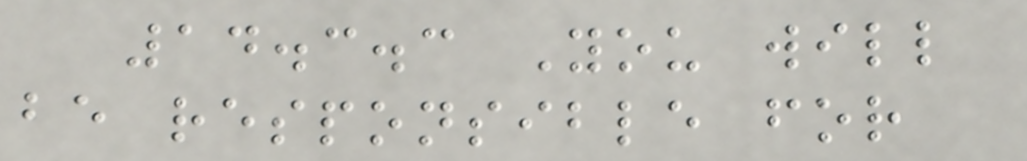14.3.3 You will
be responsible for
